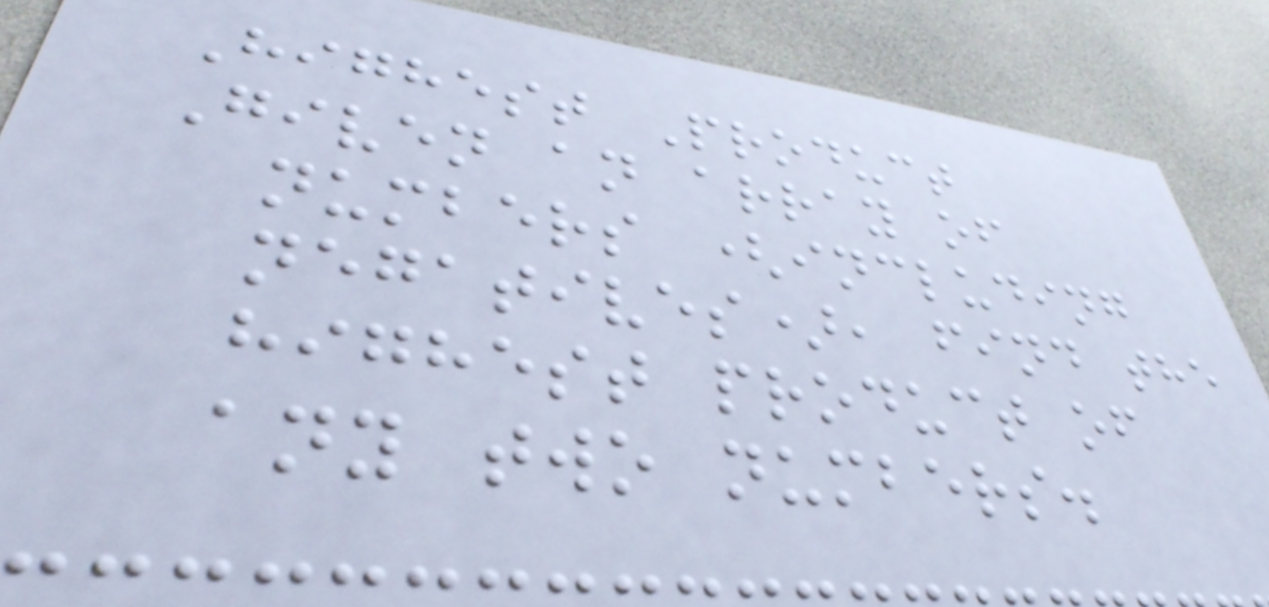Highest Product
Given an array of
numbers (including
negatives), find the
highest product of
any two numbers.
